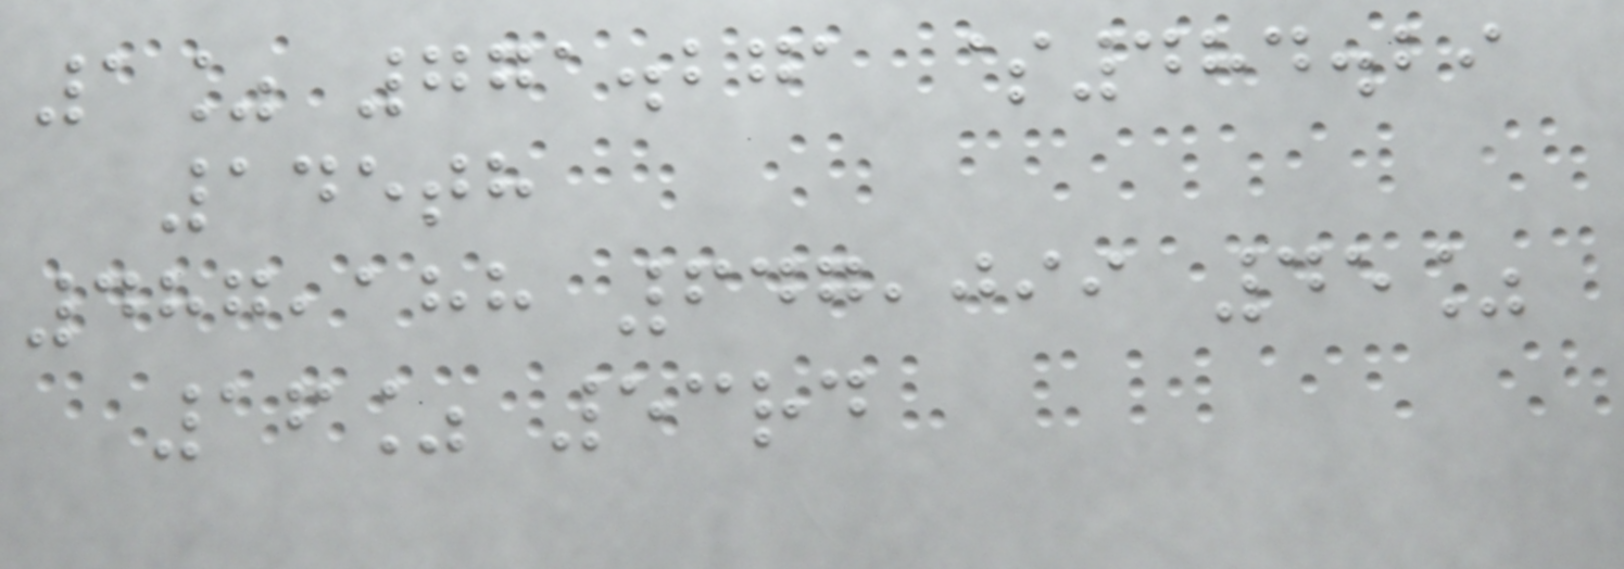1% 771.271 $484.29
145th
487,188 647,099 45%
16% 53rd
